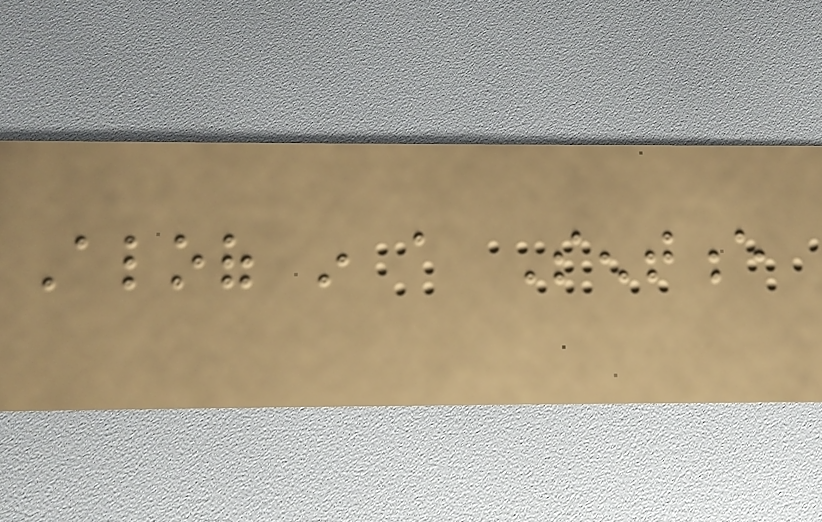Aloof in a Sentence
